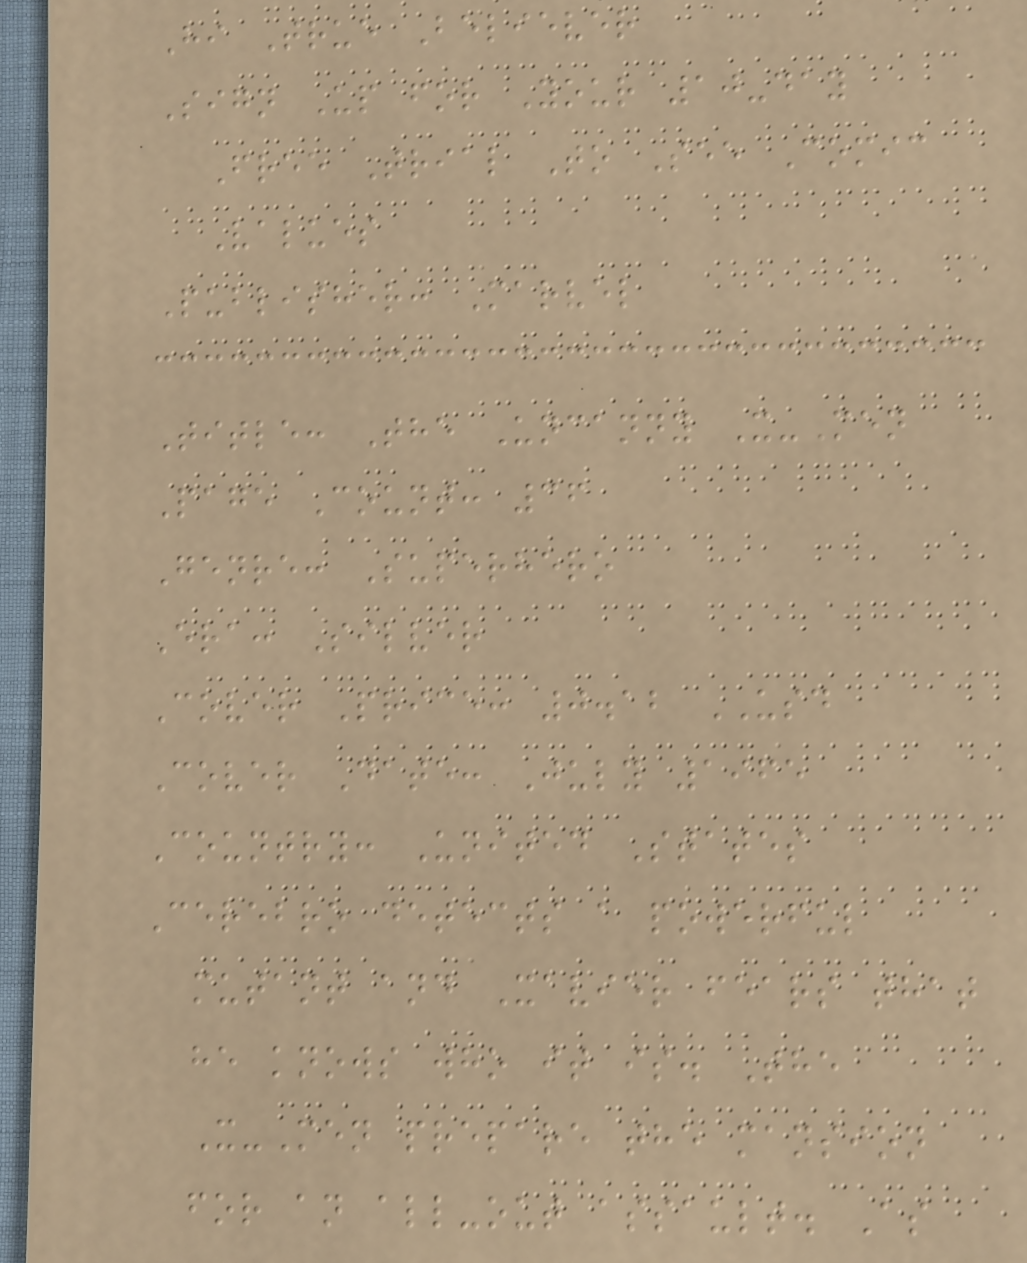Hi True Believer
Sign Up for Your 10-day
Free Trial To See Comic
Values
Publisher: Marvel
Title: The Uncanny X-Men
Page Count: 36
Genre: Superhero
Era: Silver
Cover Price: 0.12 USD
Cover Date: July 1965
Country: United States
Cerebro detects a powerful
mutant and Xavier fears that
he knows who it is. The
X-Men prepare the mansion
for an all-out assault. As
